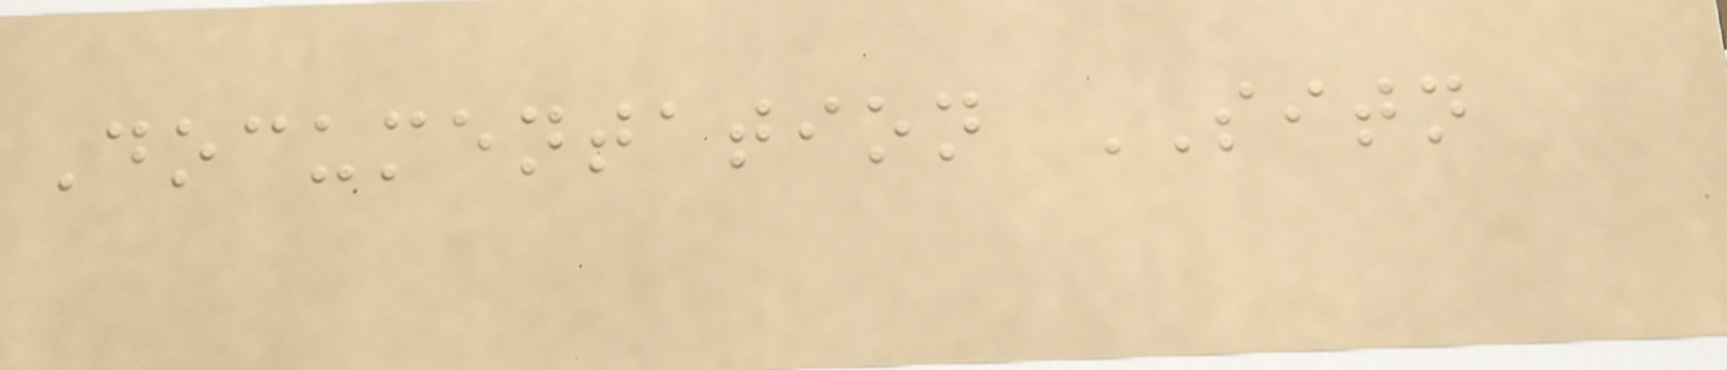Documentation SITN
